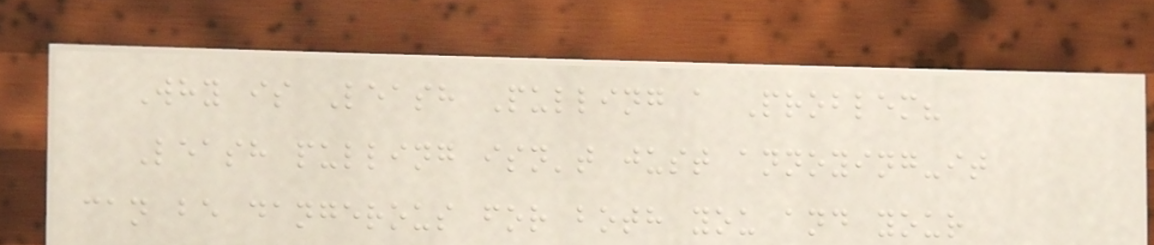Why is Leash Pulling a Problem?
Leash pulling isn't just annoying-it
can be dangerous for both you and your
